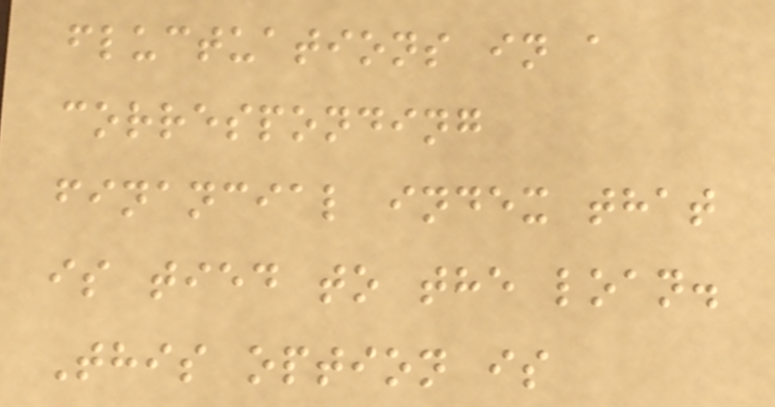fluctuations in a
corresponding
financial index that
is tied to the loan.
This option is
